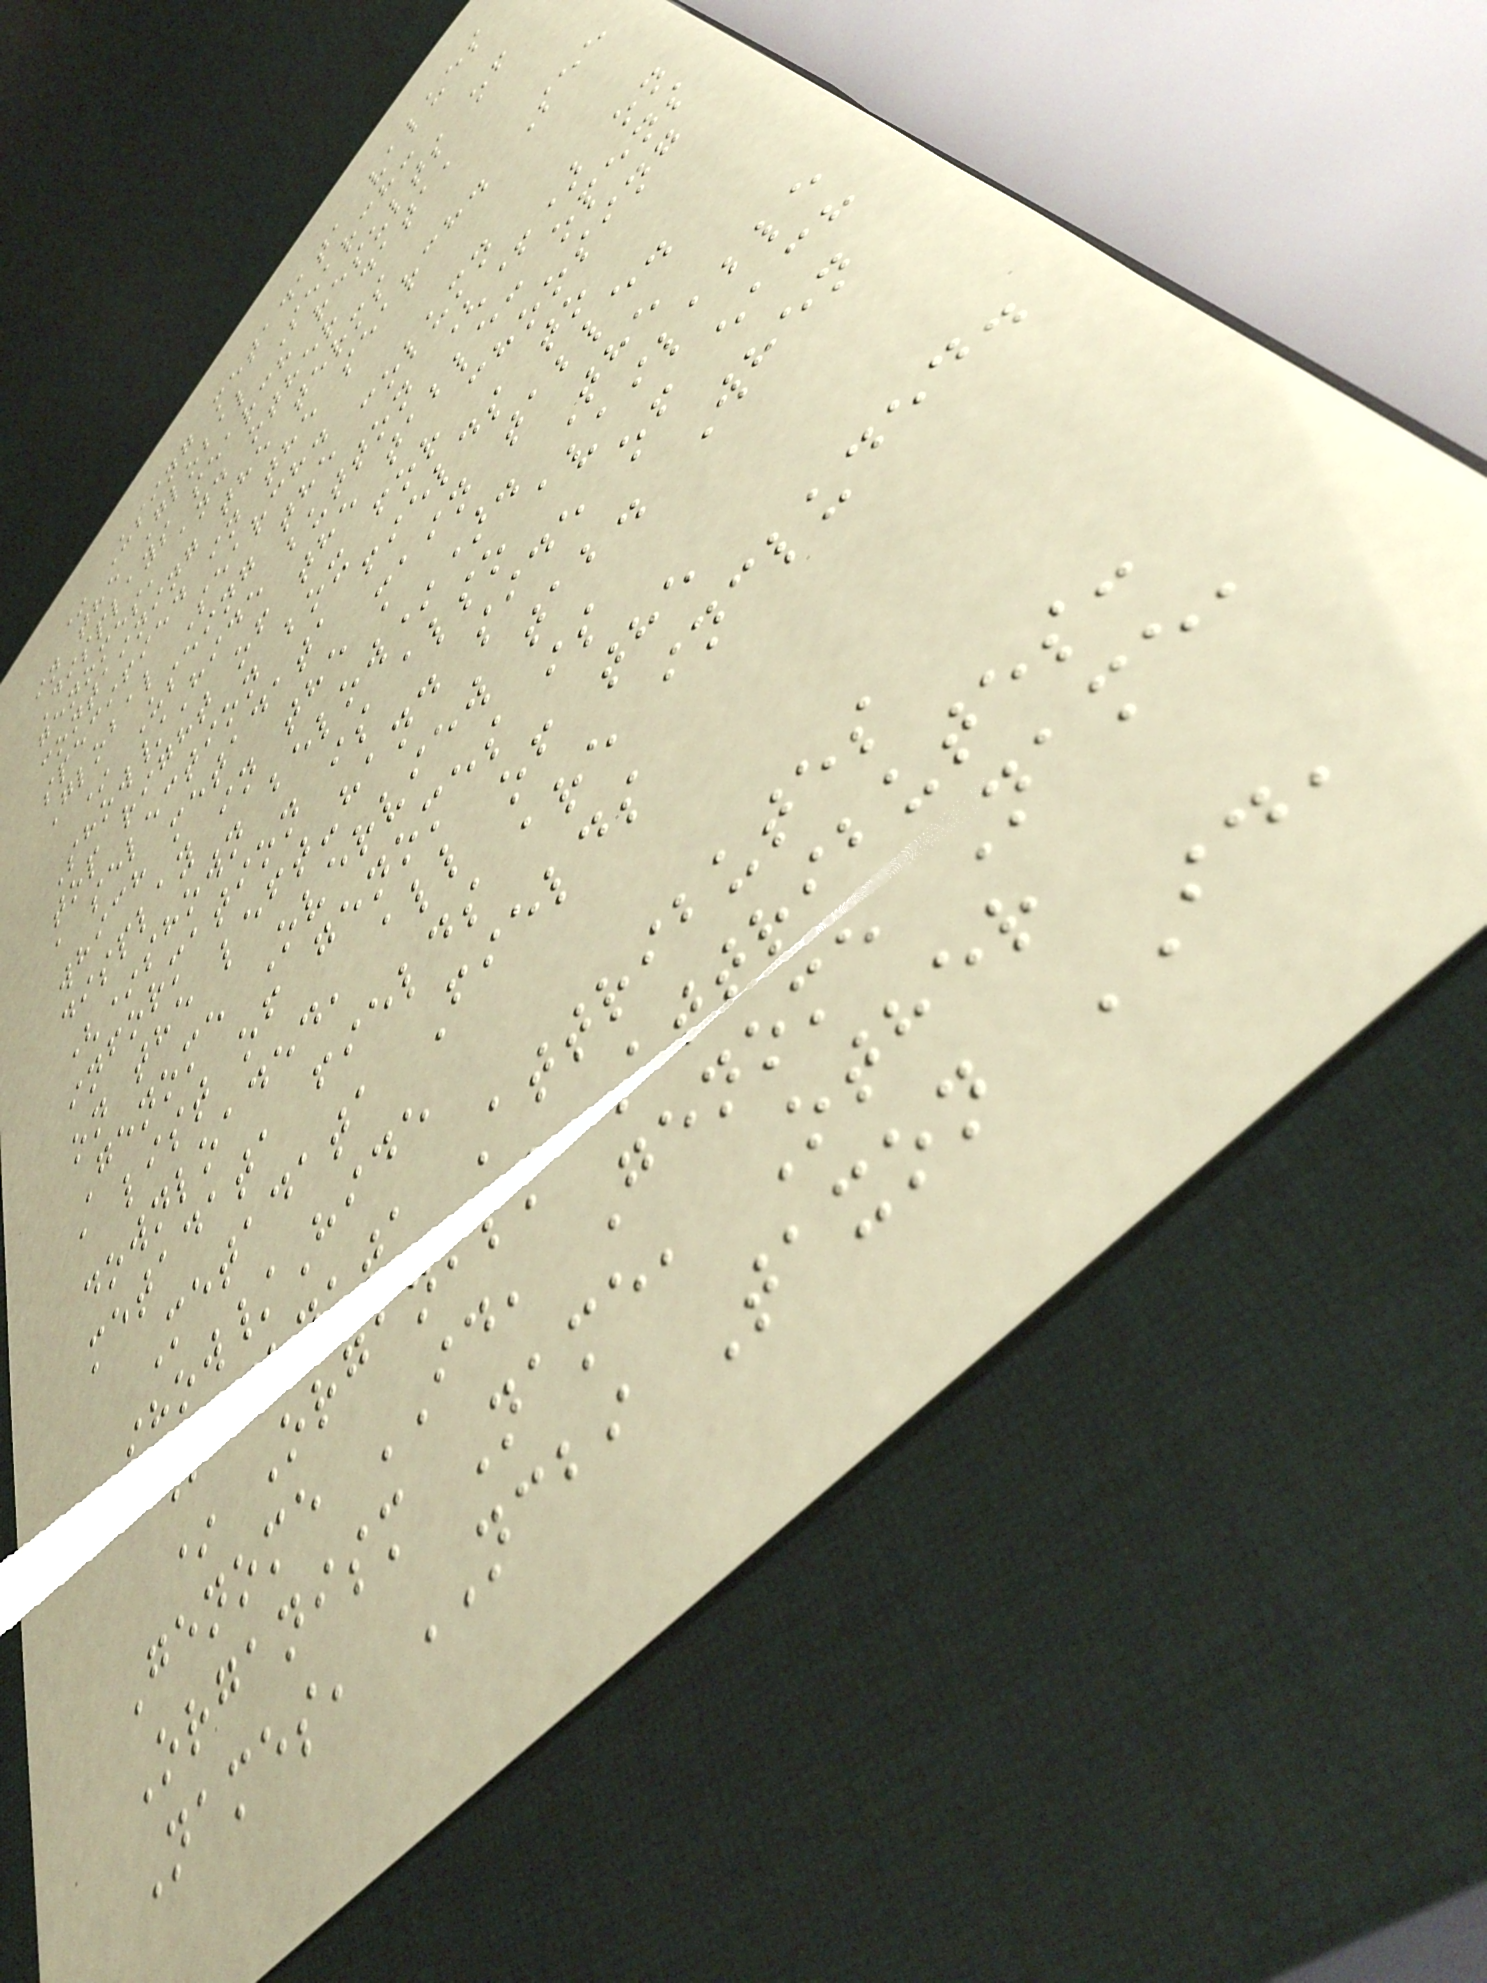* Using metadata values
in the Global Search:
Displays search results of
genomes, and other data,
containing the terms
specified in the search. See
Global Search.
* Useing the column
Show/Hide button (+) on
top right of the table: opens
a selection box for choosing
which metadata fields to
display in the main table.
(*shown below*). The
information is also available
on the left-hand side of each
Genome Overview tab. When
a list of genomes is
downloaded, all of the
metadata fields are included.
Metadata Fields
Show/Hide
Metadata Attributes
* Organism Attributes:
Genome ID, Genome Name,
Organism Name, Other
Names, NCBI Taxon ID,
